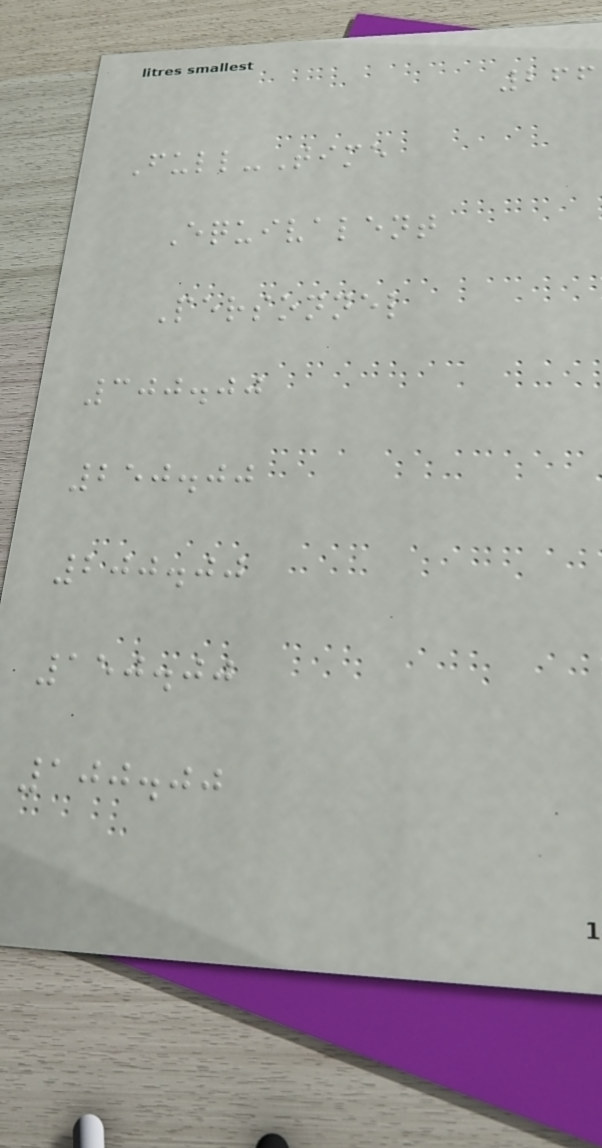266
Full-Time
Equivalent
Personnel
300.00
250.00
200.00
150.00
100.00
